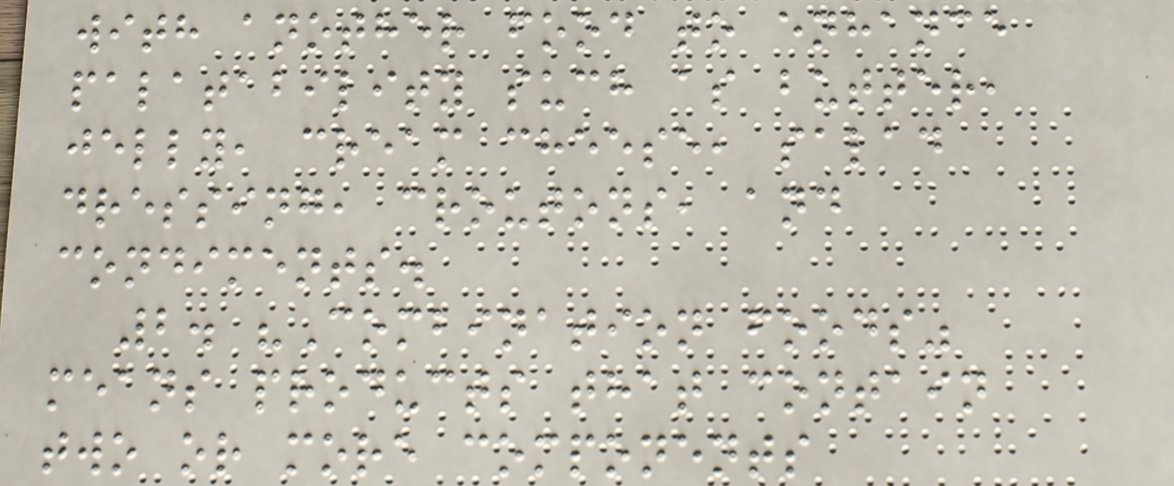with another food to enhance
palatability such as butter,
jelly, cream cheese, salad
dressing, croutons, and
condiments.
2. "Combination foods"
means products that contain
two or more components
